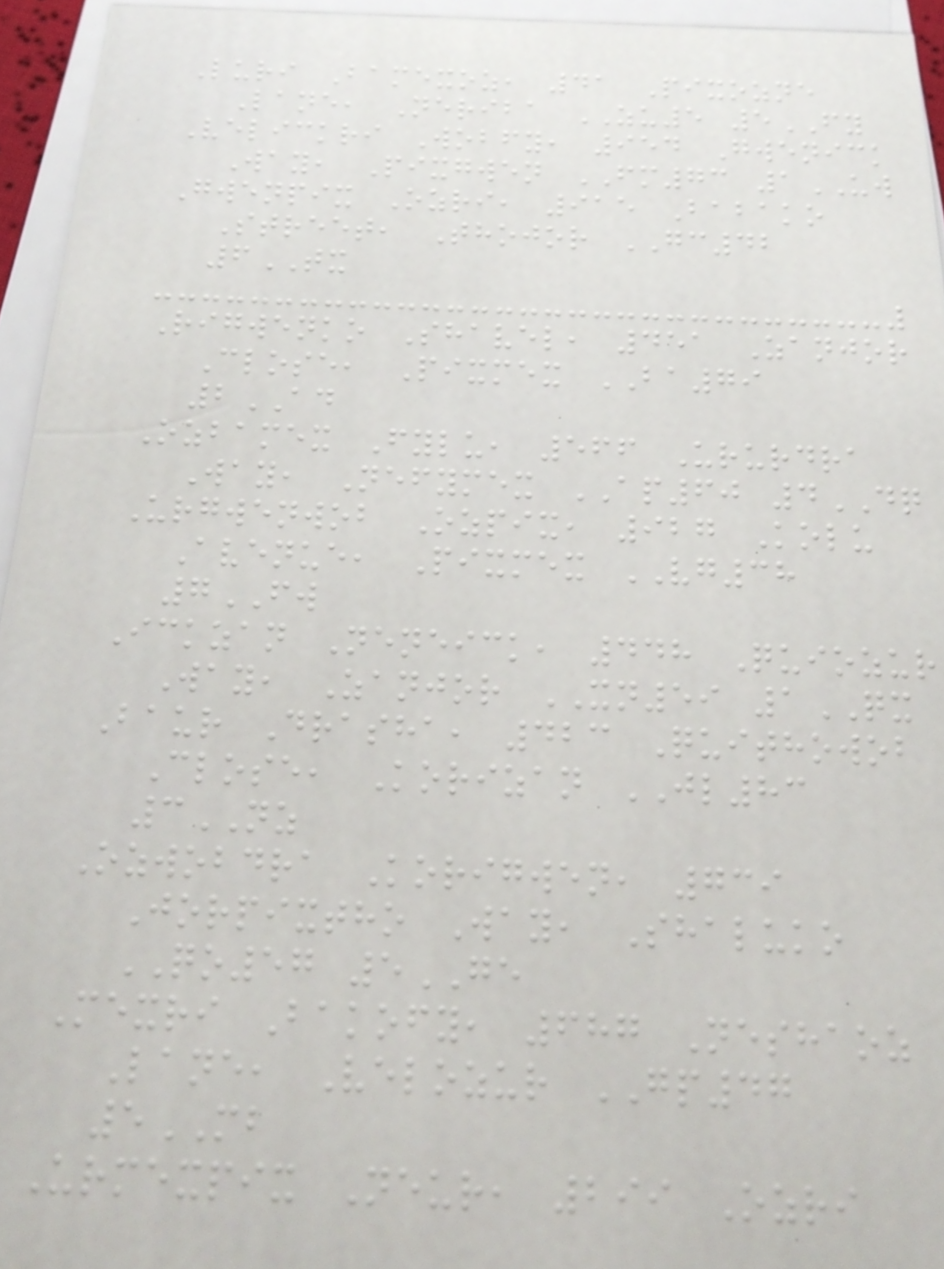Luri Bamexoz, 41 Pixozne
Lane, Neriba ZU5 5FY
Velickri Wobfy, 954 Gwenick
Way, Pixgwen FM73 1UW
Gwenpix Ozri, 915 Babako
Street, Thojor GC42
6TX
Rigwenko Shavel, 451 Zanjor
Close, Pixmex BA79
2AD
Ozbamex Fylu, 566 Ururdra
Way, Nefymex AP60 4DQ
Urgwenwob Ozpix, 927 Kolu
Avenue, Pixmex VG38
7FW
Ickzan Neneick, 448 Quiozur
Way, Zanjor XN59 1QX
Baur Drasha, 423 Quithowob
Close, Korizan JL83
3NZ
Ozwobdra Korigwen, 739
Jorpixtho Way, Shaluko
QO57 5GE
Mexri Bakofy, 687 Neshaoz
Lane, Velozur GP47
5MB
Urmexpix Neur, 299 Ozri
